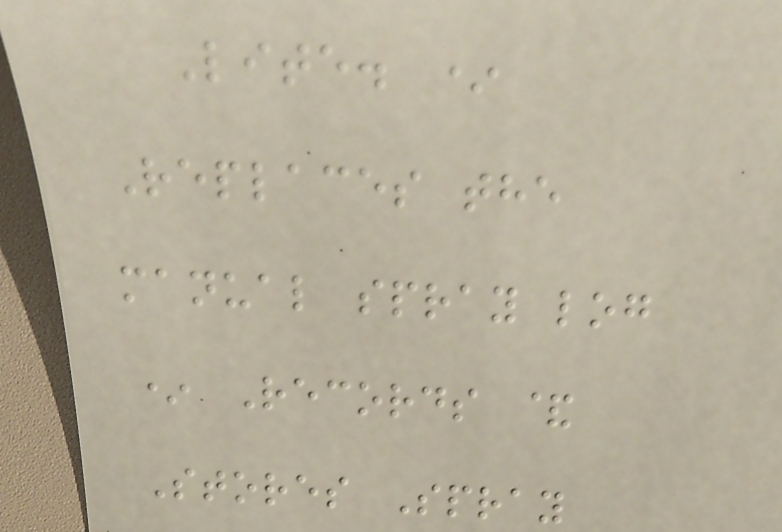Lite. *
Replaces the
manual spray log
* Records &
Stores Spray
